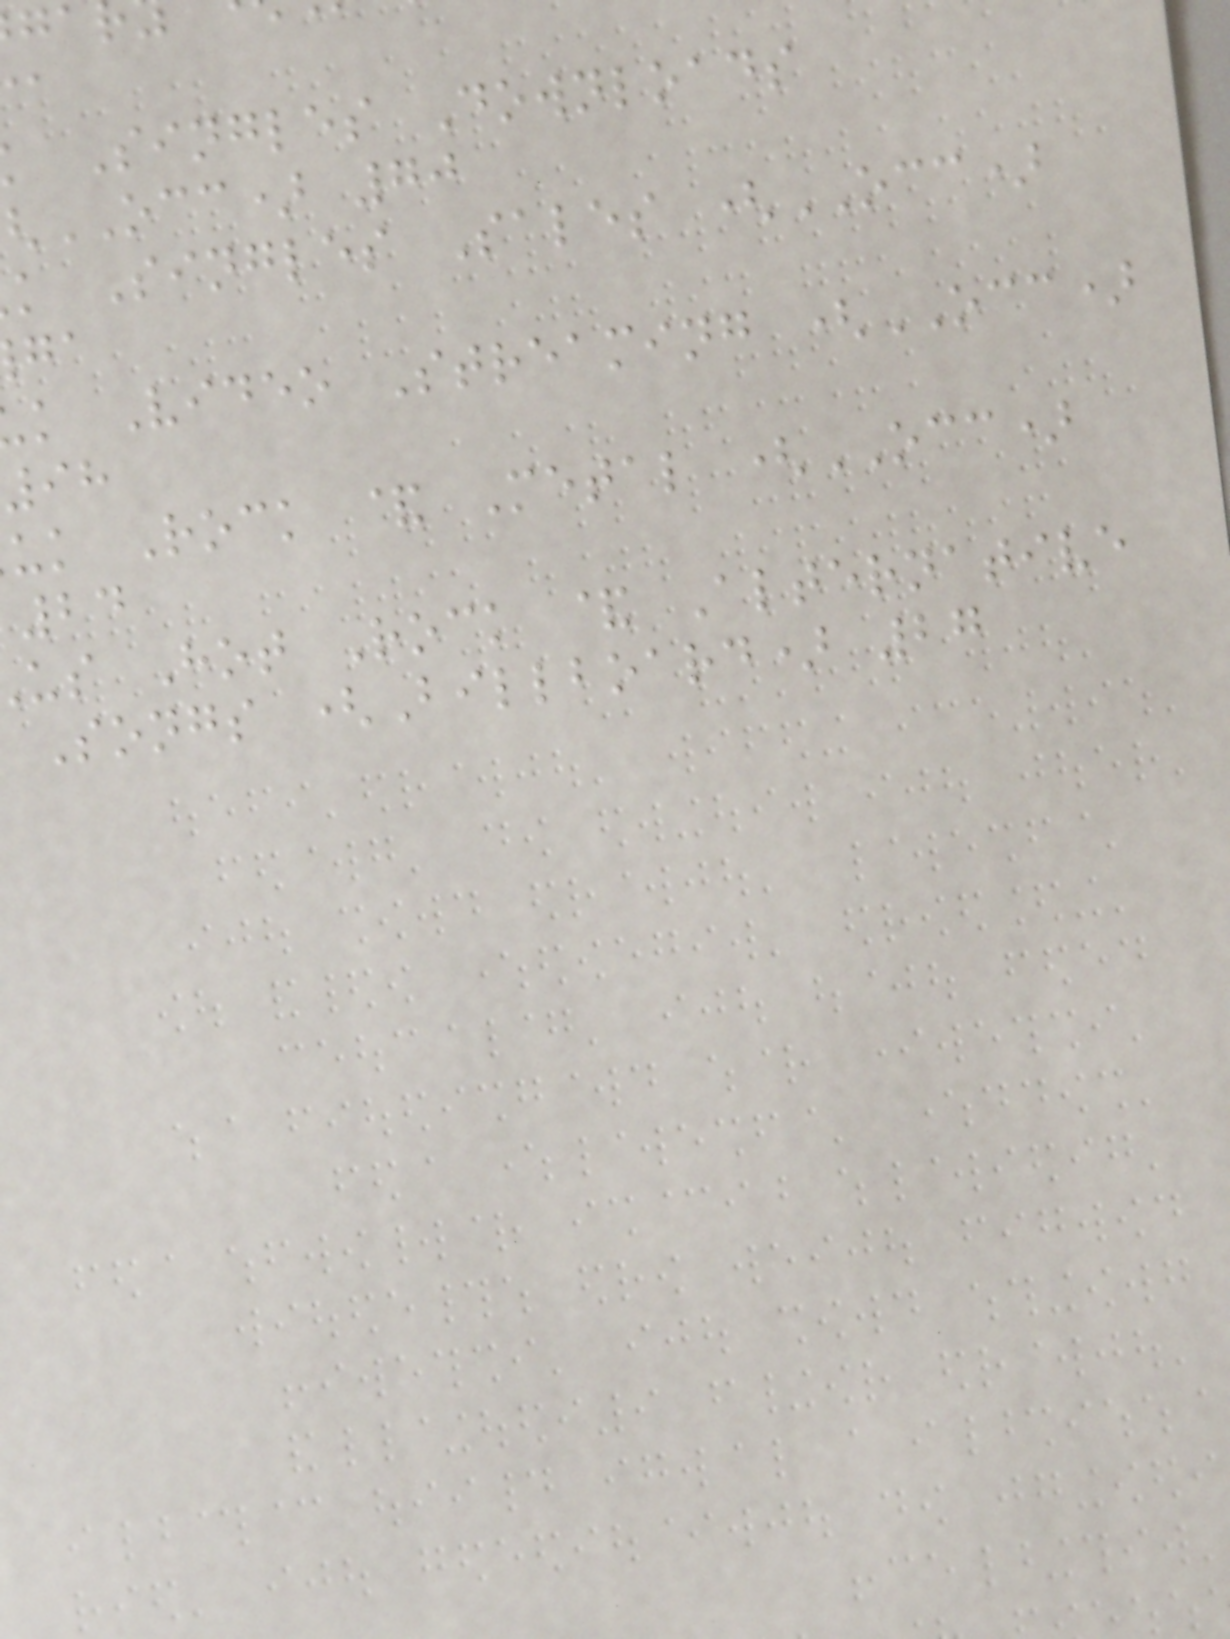Singles Downloads
OCC) 70
k Singles Sales (OCC)
k Video Streaming (OCC)
98
uk Rock & Metal (OCC)
24
us Hot Rock & Alternative
Songs (Billboard) 27
